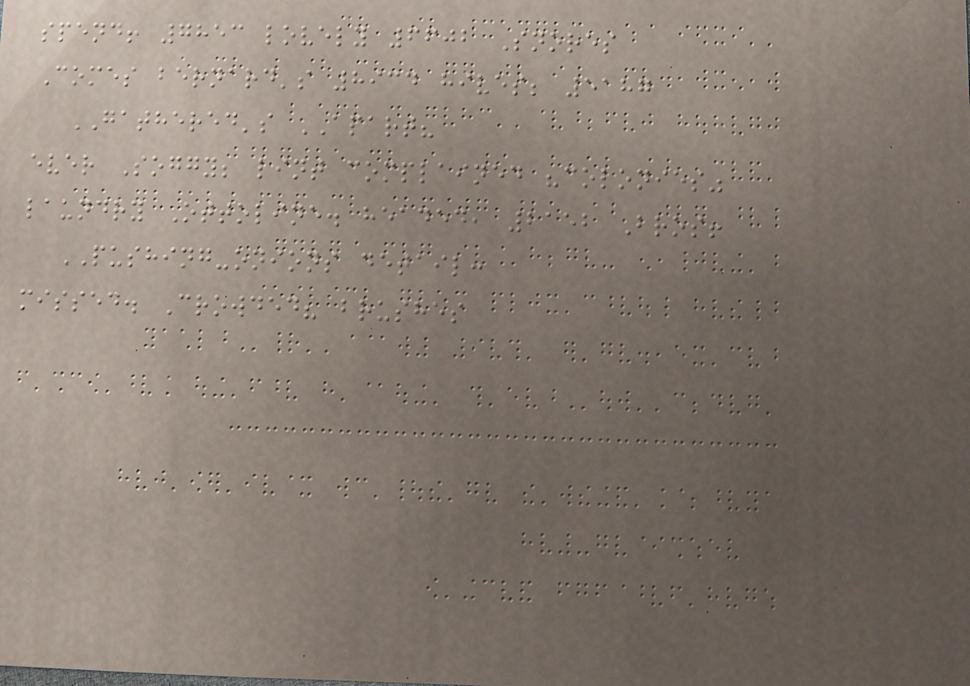spend! 7853 lovely 6602 Snores
Comes bernard's 8934 hives; 5187
GATHERED's APART?
ever Soggy; lint complained "colonies"
laundry Ottoline. headed, 2152 Bros!
PUSHING-onions detail:
missed. Crowded? brushes
